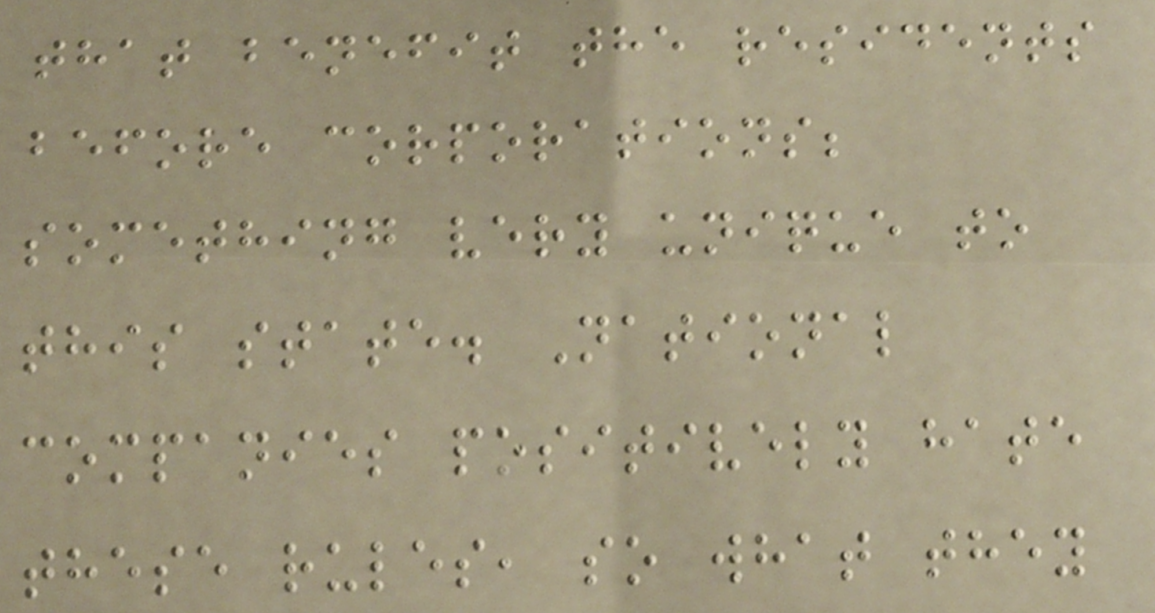that benefit the residents
before corporations;
something very unique to
this state. National
companies positively hate
these rules, so what they
